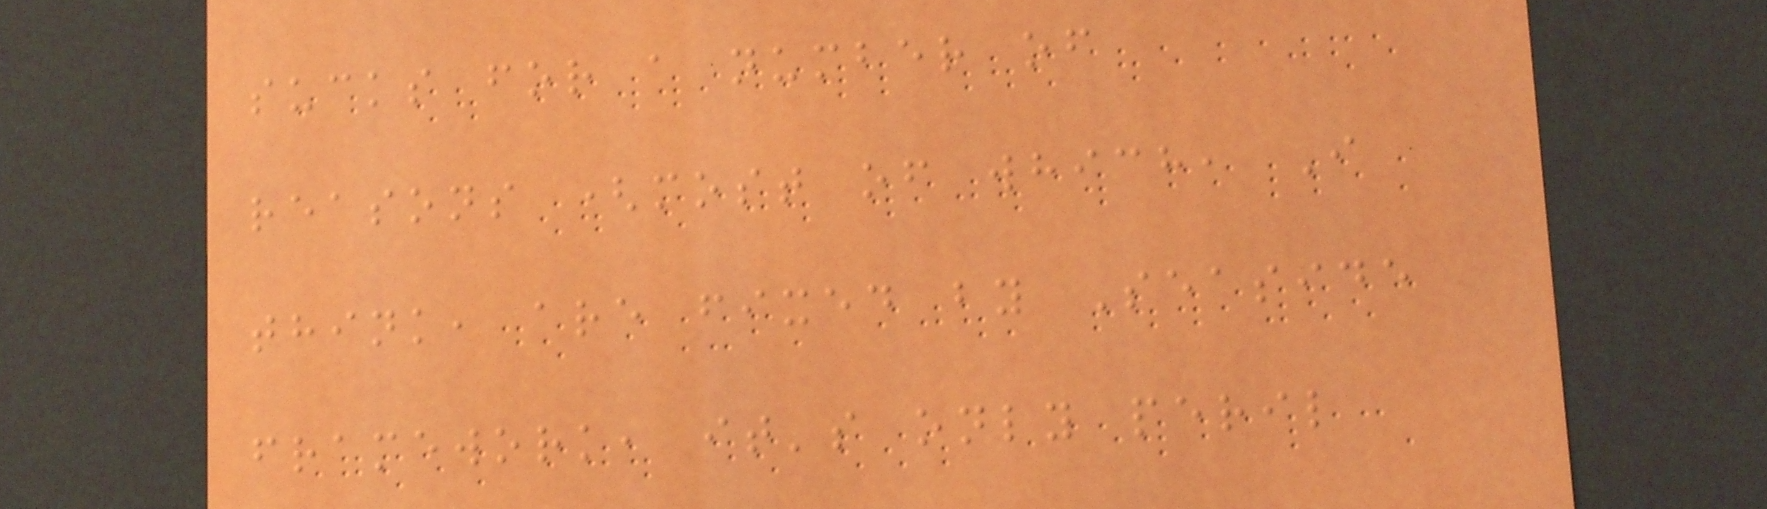sucks for a number of
reasons (most of which, I
think, are fixed by Seaside
framework, it's only peril
